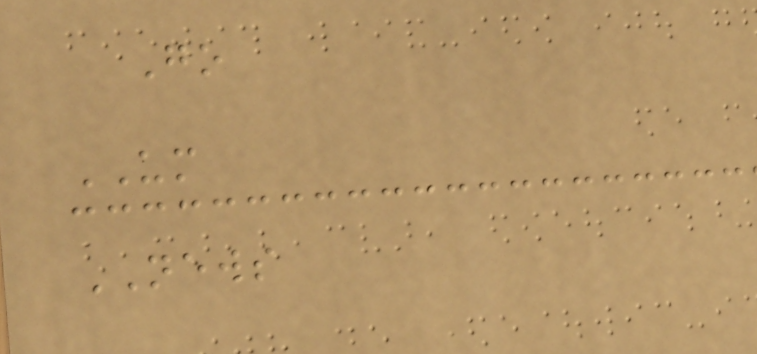Go
UM
NEWS
